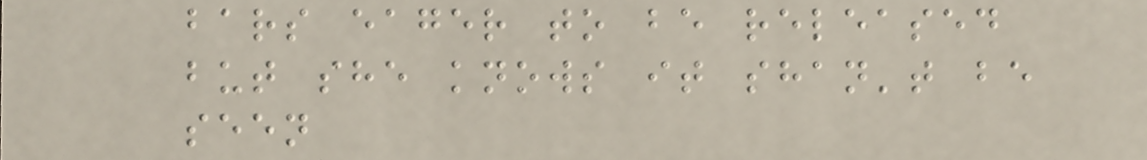bars eager to be released
but she knows it shan't be
seen
